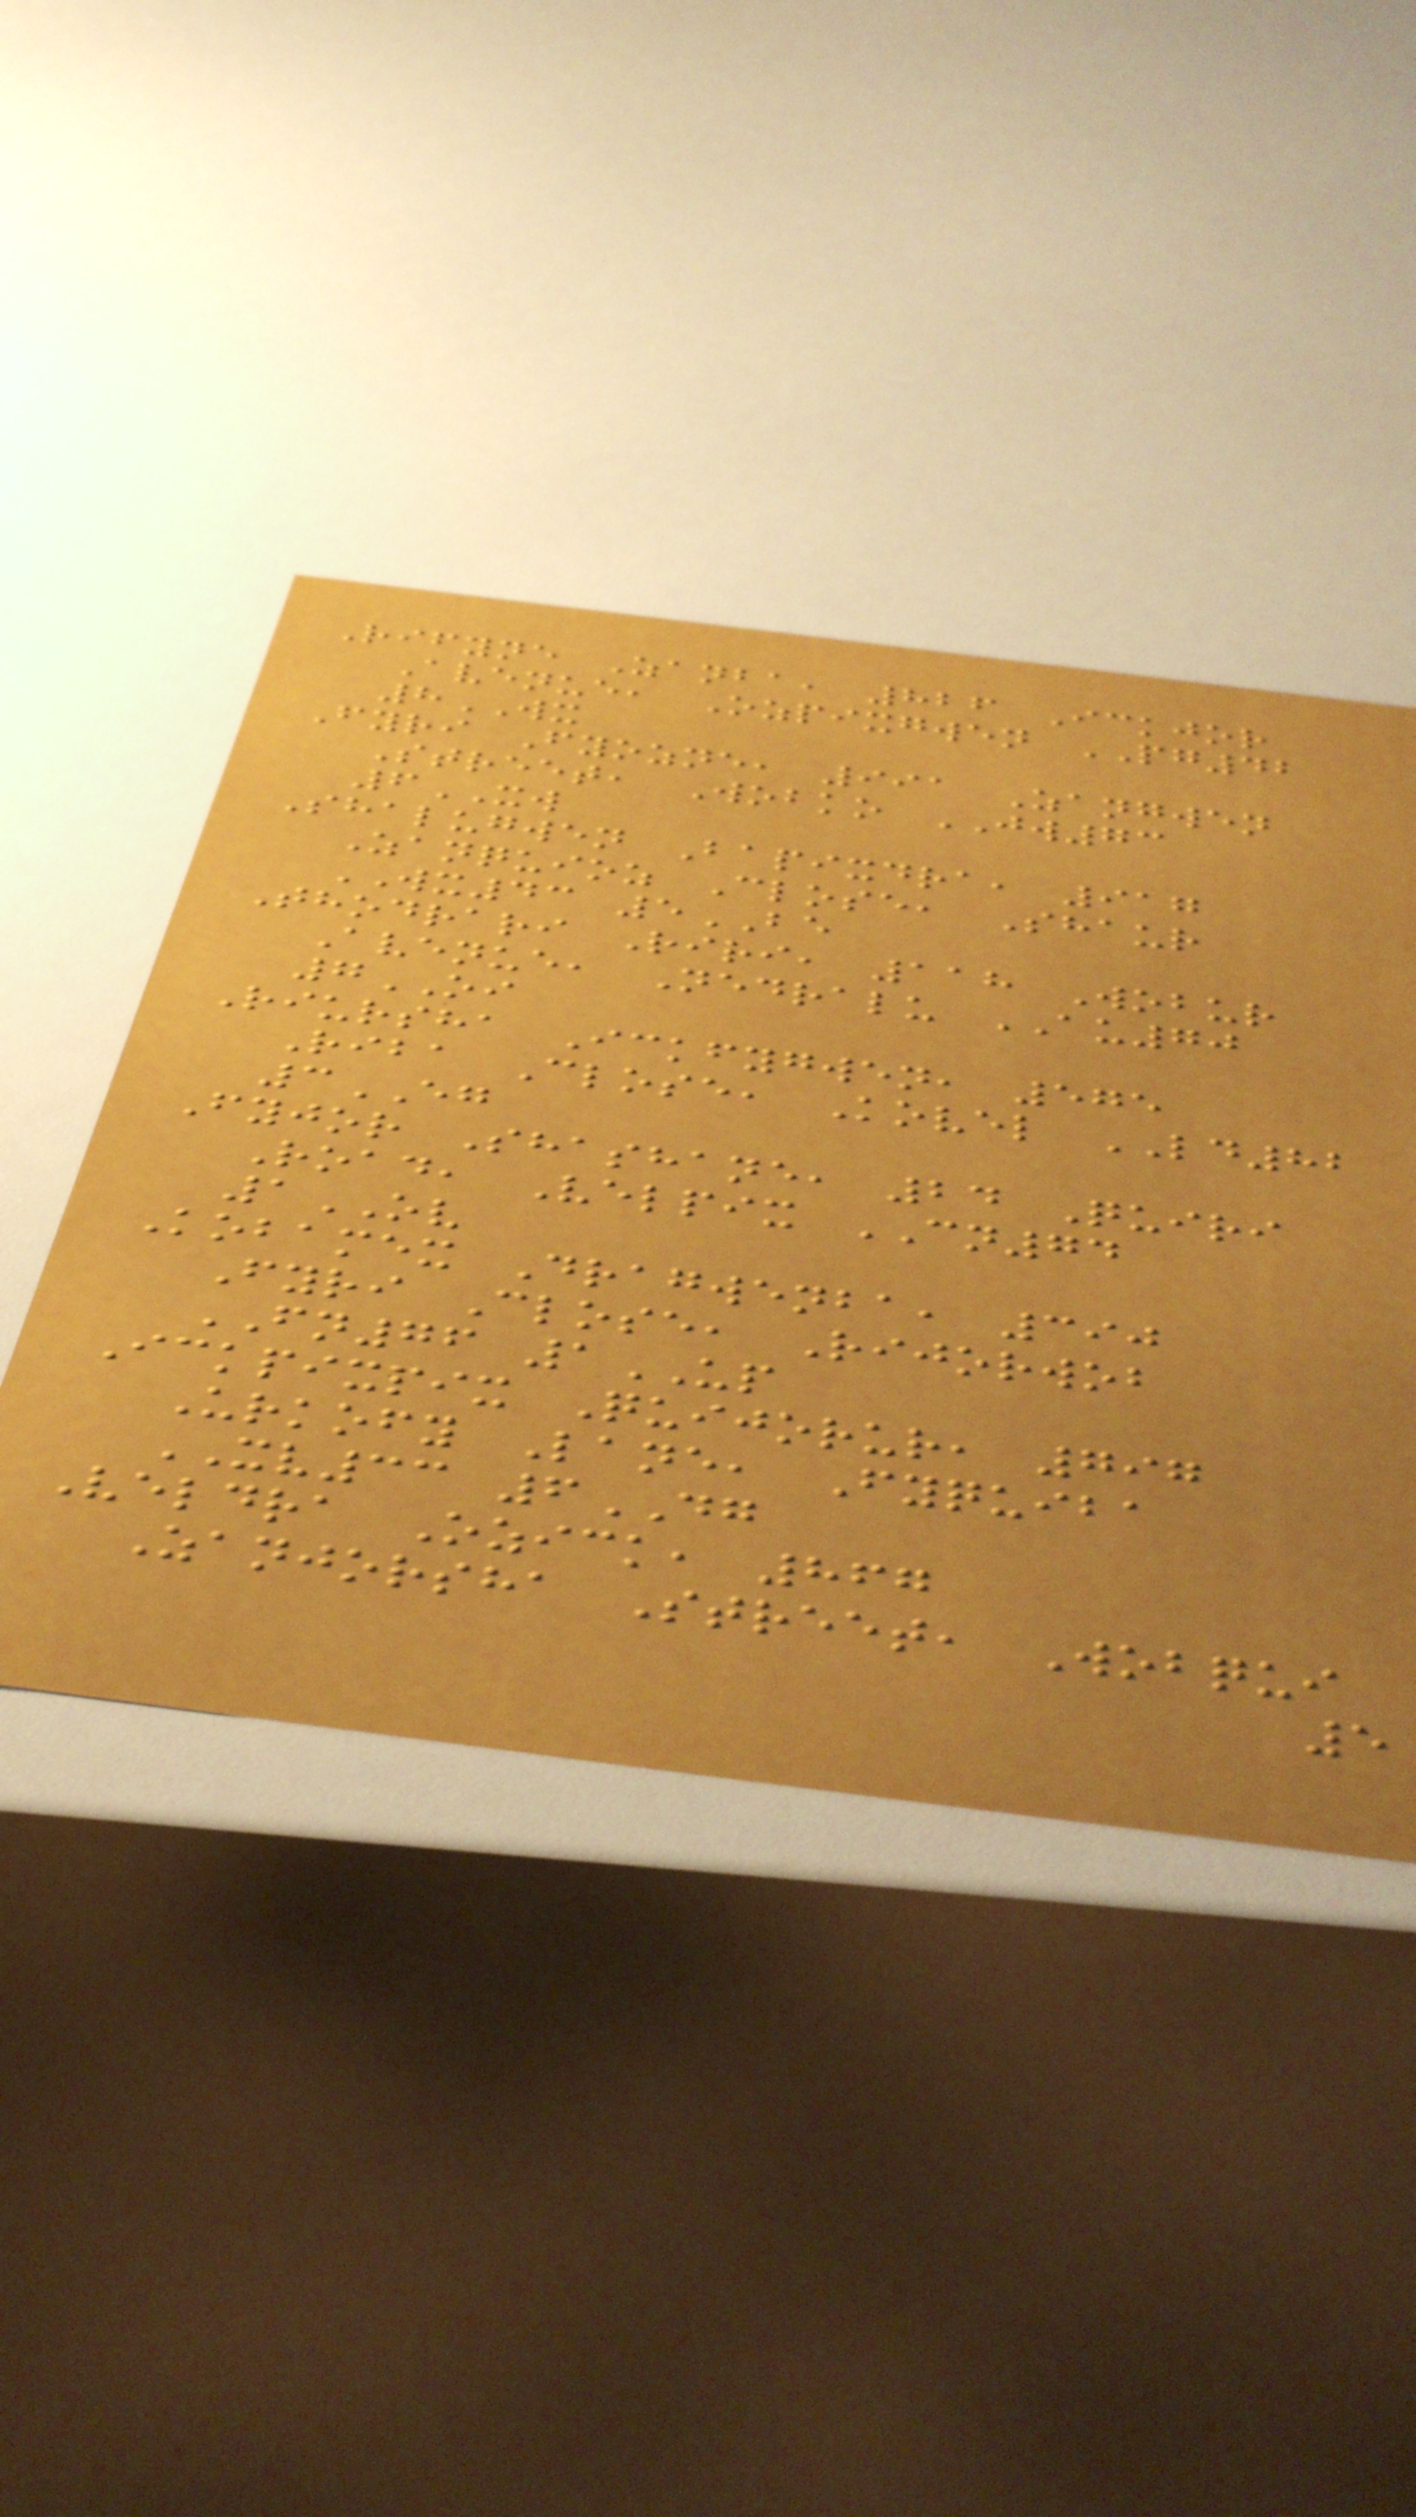Rifyne Zanba, 826 Ickjor
Avenue, Ozpixgwen PG42
8WX
Fyri Fyozne, 991 Zangwen
Street, Wobko JW73
6XW
Shalugwen Bapixdra, 917
Zanquioz Close, Shaur
WX43 5BE
Thodrari Riri, 118 Wobur
Avenue, Nedralu AU70
7OI
Riursha Ickfygwen, 575
Riba Close, Kovel LD82
3EG
Fyjor Shashane, 24 Quiri
Road, Velpix CN74
1OV
Kobamex Dragwenba, 390
Fyri Close, Rijorwob
FN76 1UP
Ickpixpix Quijorur, 797
Urkofy Lane, Fyquiba
XV33 6DG
Veldra Ozick, 867
Zanjorsha Street, Wobqui
5
